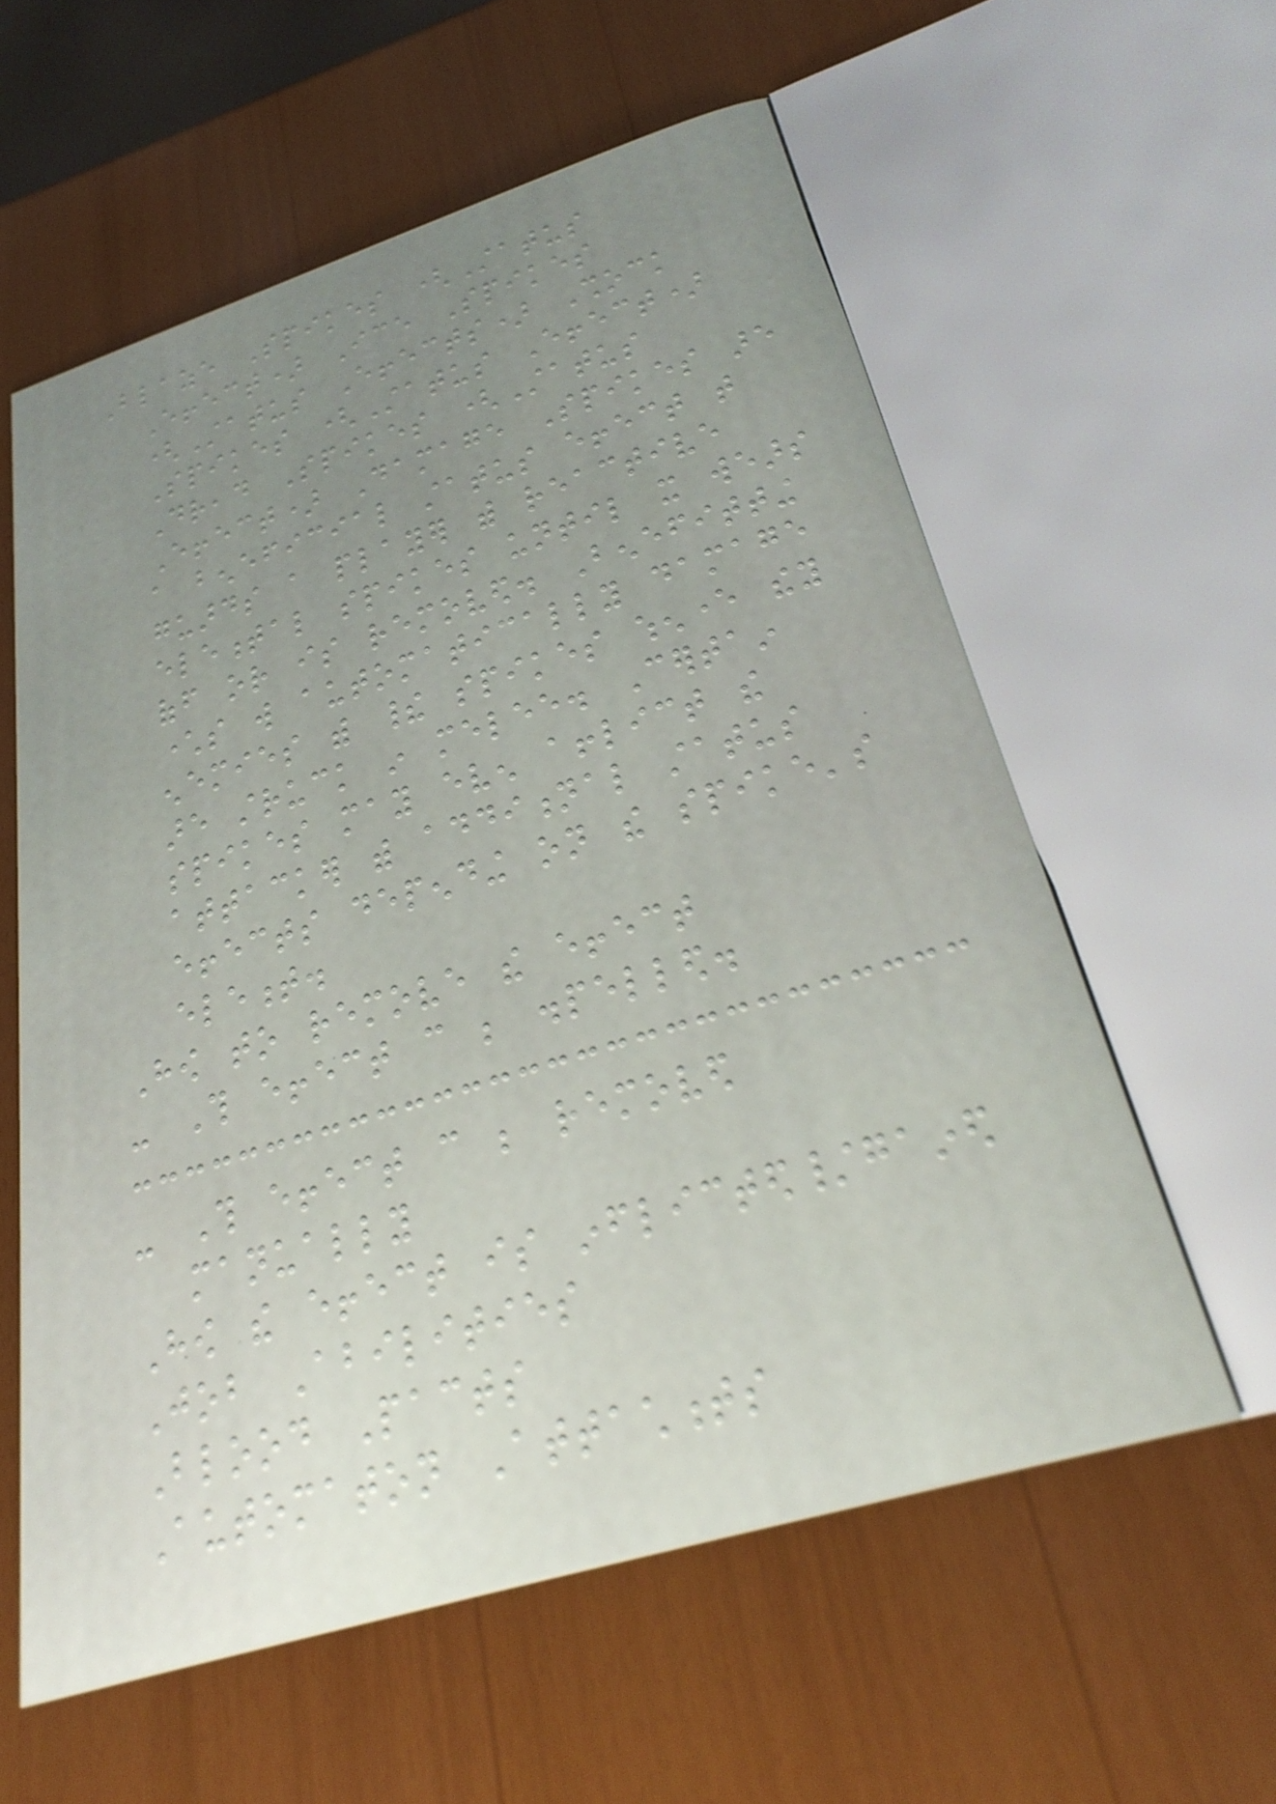Blaze Spikes (Status
Effect) Ice Spikes
(Status Effects) Shock
Spikes (Status Effect)
Dread Spikes (Status
Effect) Damage Spikes are
a beneficial status effect that
guards a player with reactive
elemental spikes until it wears
off or is removed. Benefitting
characters will automatically damage
enemies with their spikes whenever they
are struck in melee. Certain
spikes may even afflict the
attacker with additional status
effects depending on the spike's
element.
How to remove the effect
- This effect can be dispelled.
- This effect can be removed
manually
How the effect is inflicted/gained
Job Abilities
Blood Pacts
Automaton Attachments
